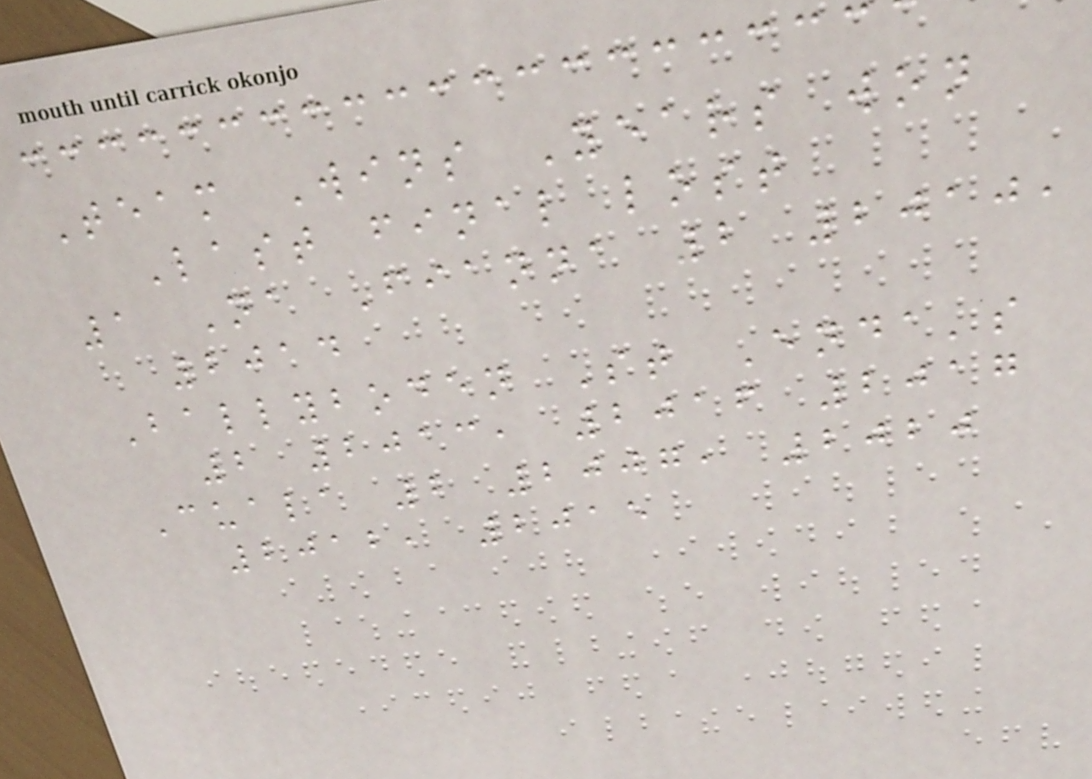Team Wins Years won
Last final lost
1 Na Fianna 2 2010,
2014
Ballyboden St Enda's
2 2013, 2016 2017
Cuala 2 2007, 2020
2012, 2015
